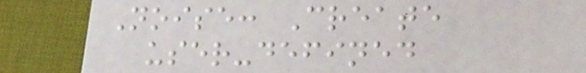Noise: Create
user-defined
